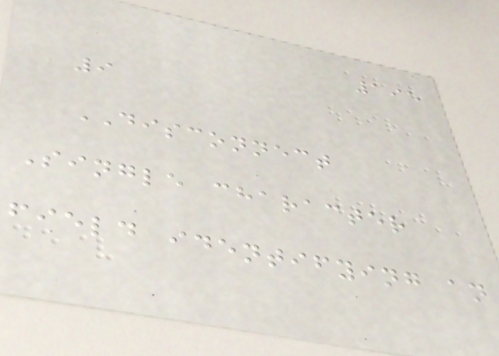195
9
DISCONNECT
Single character
field identifying an
